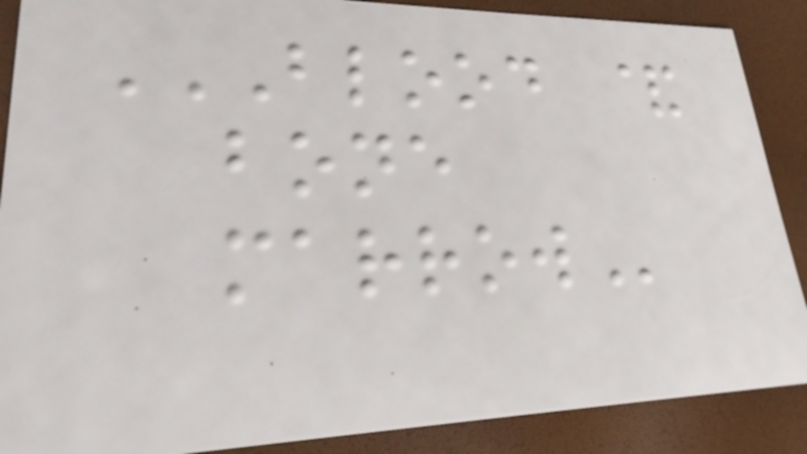BLOOD &
BONE
MARROW
